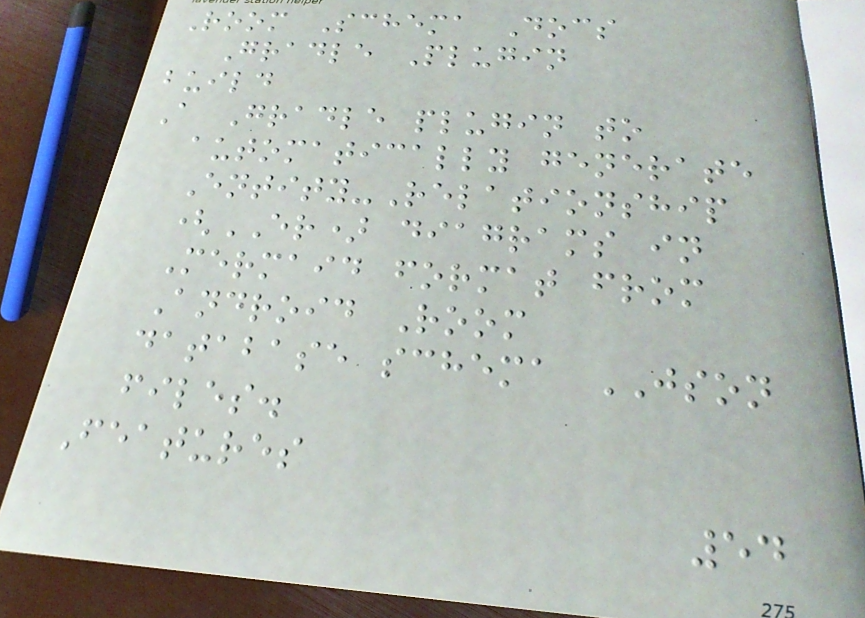Room Schema Docs
Gradle Plugin
build
A Gradle plugin to
automatically generate
Entity-Relationship
(ER) diagrams in
Mermaid format from
Android Room
database schema JSON
files.
Features
54
